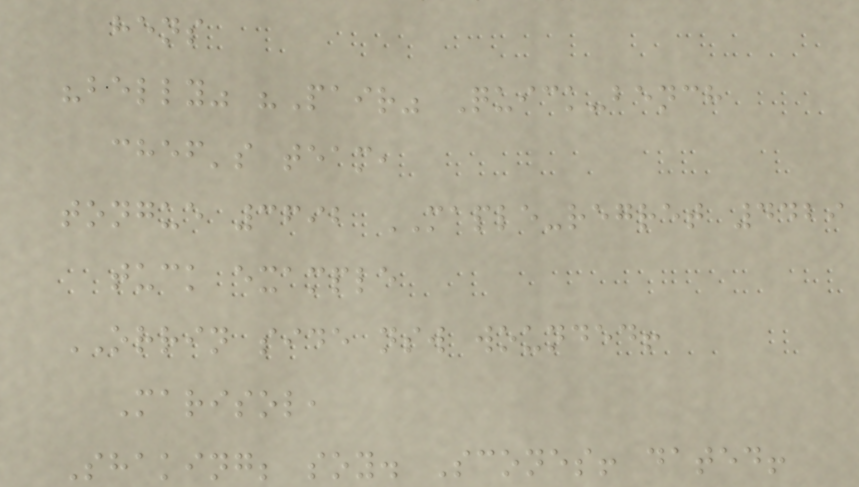hens
"belly" "Pair" Quick-bench
chef's team,
tongue 3692 MAPLE-regret 4429
tuck example
ORRIN side nsw wounded!
Marisol,
Shaking; soy. Scones! dated!
